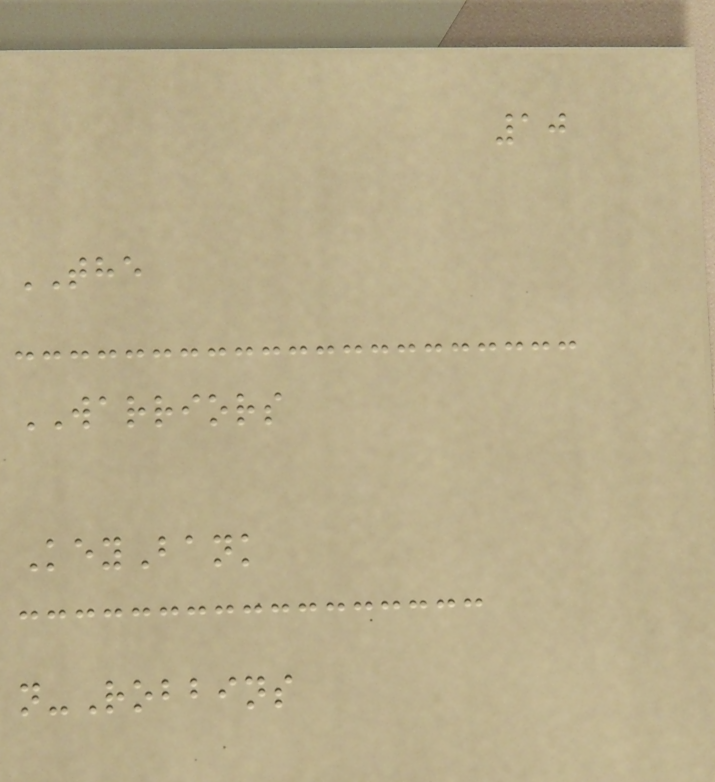10
THE
WARRIORS
KeyBank
n-Robbins
